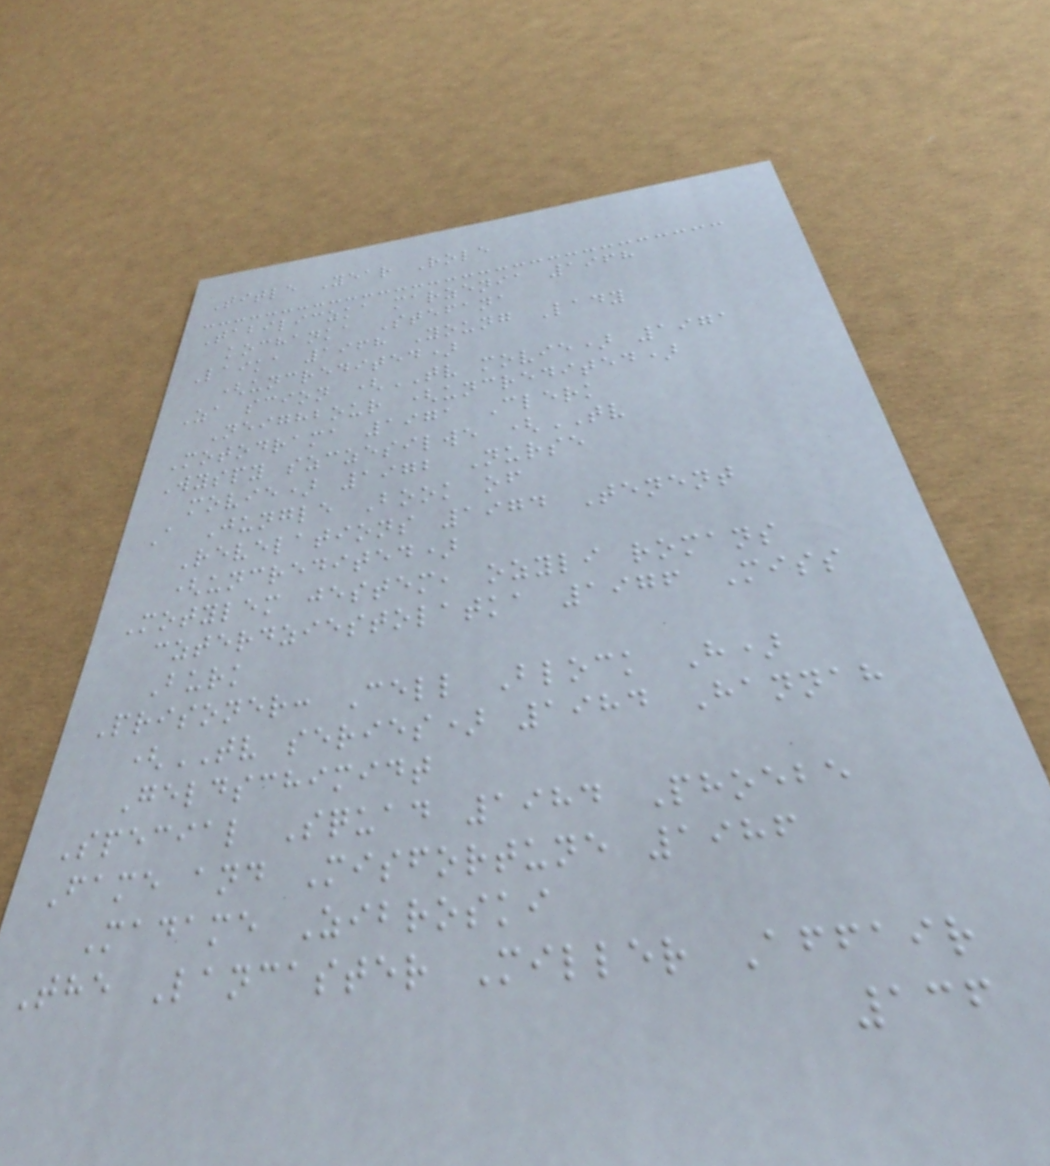Title Year Role
Tabiliczka marzenia 1968
kochanka Stefana
Laika 1968 Young Lady
(uncredited)
Za scion (TV movie) 1971
Neighbour (uncredited)
Motodrama 1971 Clerk
Wyspy szczesilwe (TV
movie) 1972 Nurse
A Jungle Book of
Revelations 1974 Tenent
(uncredited)
Motylem jestem, ozyli romans
czterdziestolatka 1976 Miss
Burk
Prisoner: Cell Block H)
(TV series) 1984 Hannah
Geldschimidt
Special Squad 1984 Phoebe
Fame and Misfortune 1986
Madame Zibroski
The Lancaster Miller Affair
136
